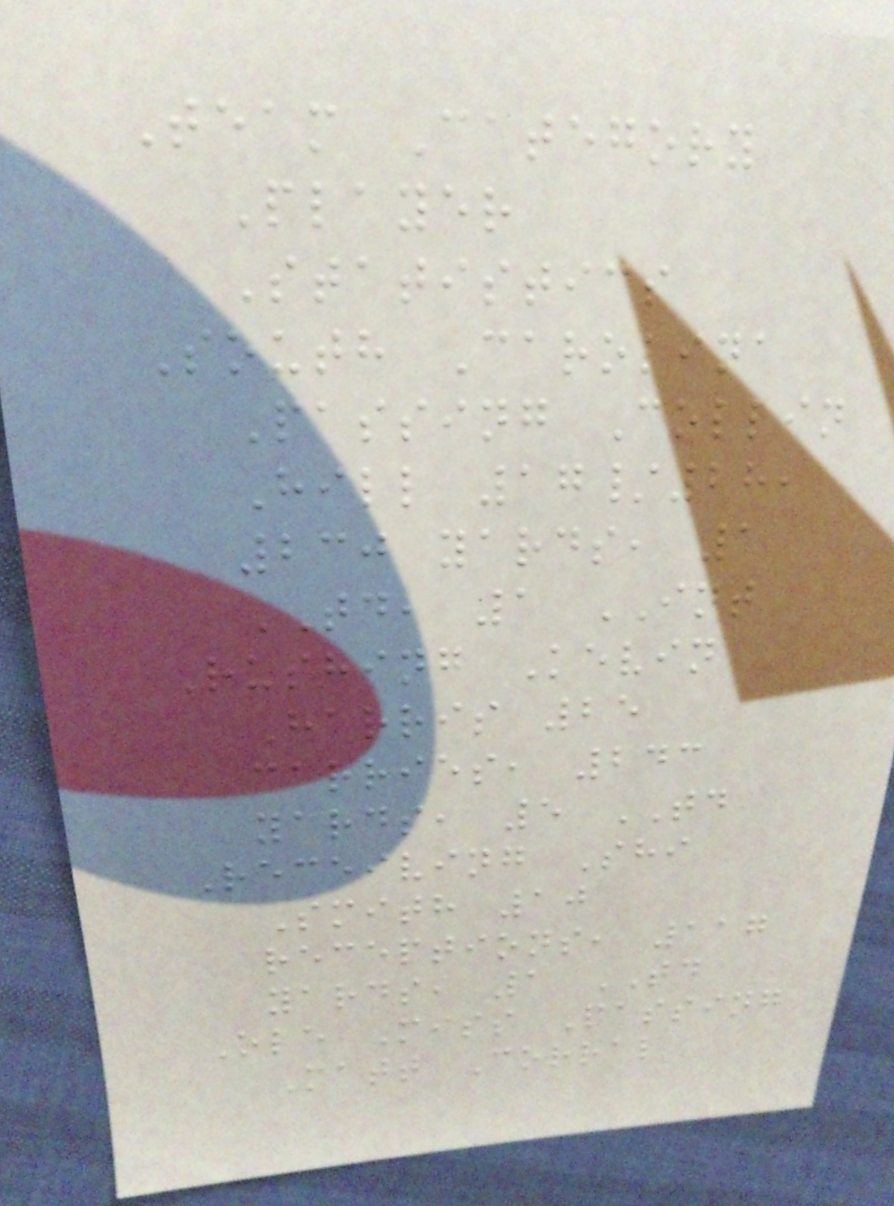Team Category
Player
Statistics
South Carolina
Passing Collin
Hill 17/28,
230 yards, 1
TD, 1 INT
Rushing Kevin
Harris 25
carries, 243
yards, 5 TD
Receiving Shi
Smith 10
receptions, 117
yards, 1 TD
Ole Miss Passing
Matt Corral
